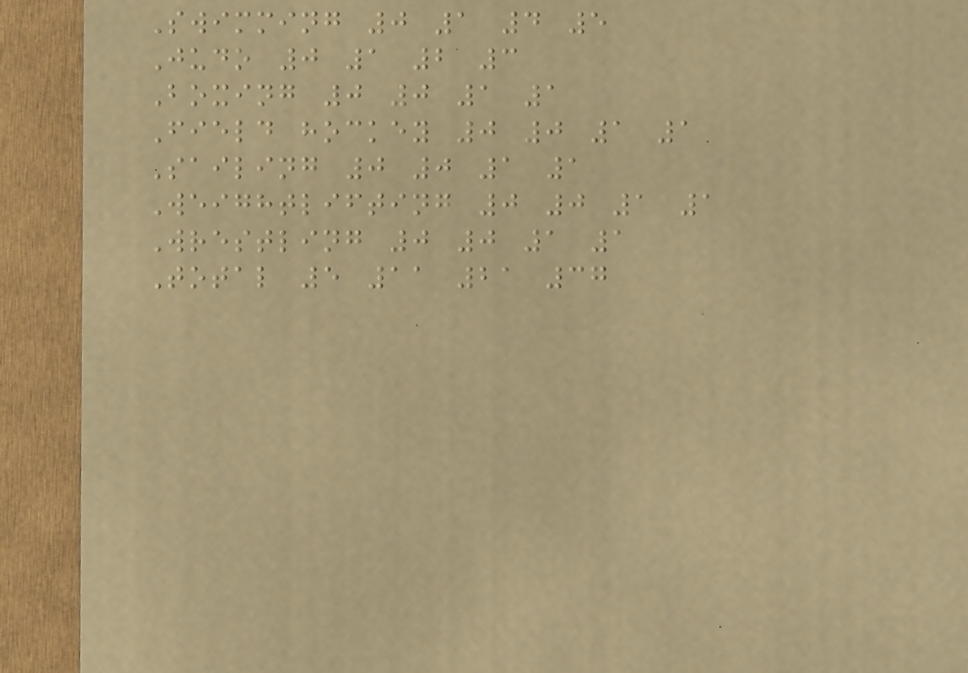Swimming 0 1 4 5
Judo 0 1 2 3
Boxing 0 0 1 1
Field hockey 0 0 1 1
Sailing 0 0 1 1
Weightlifting 0 0 1 1
Wrestling 0 0 1 1
Total 5 11 21 37
